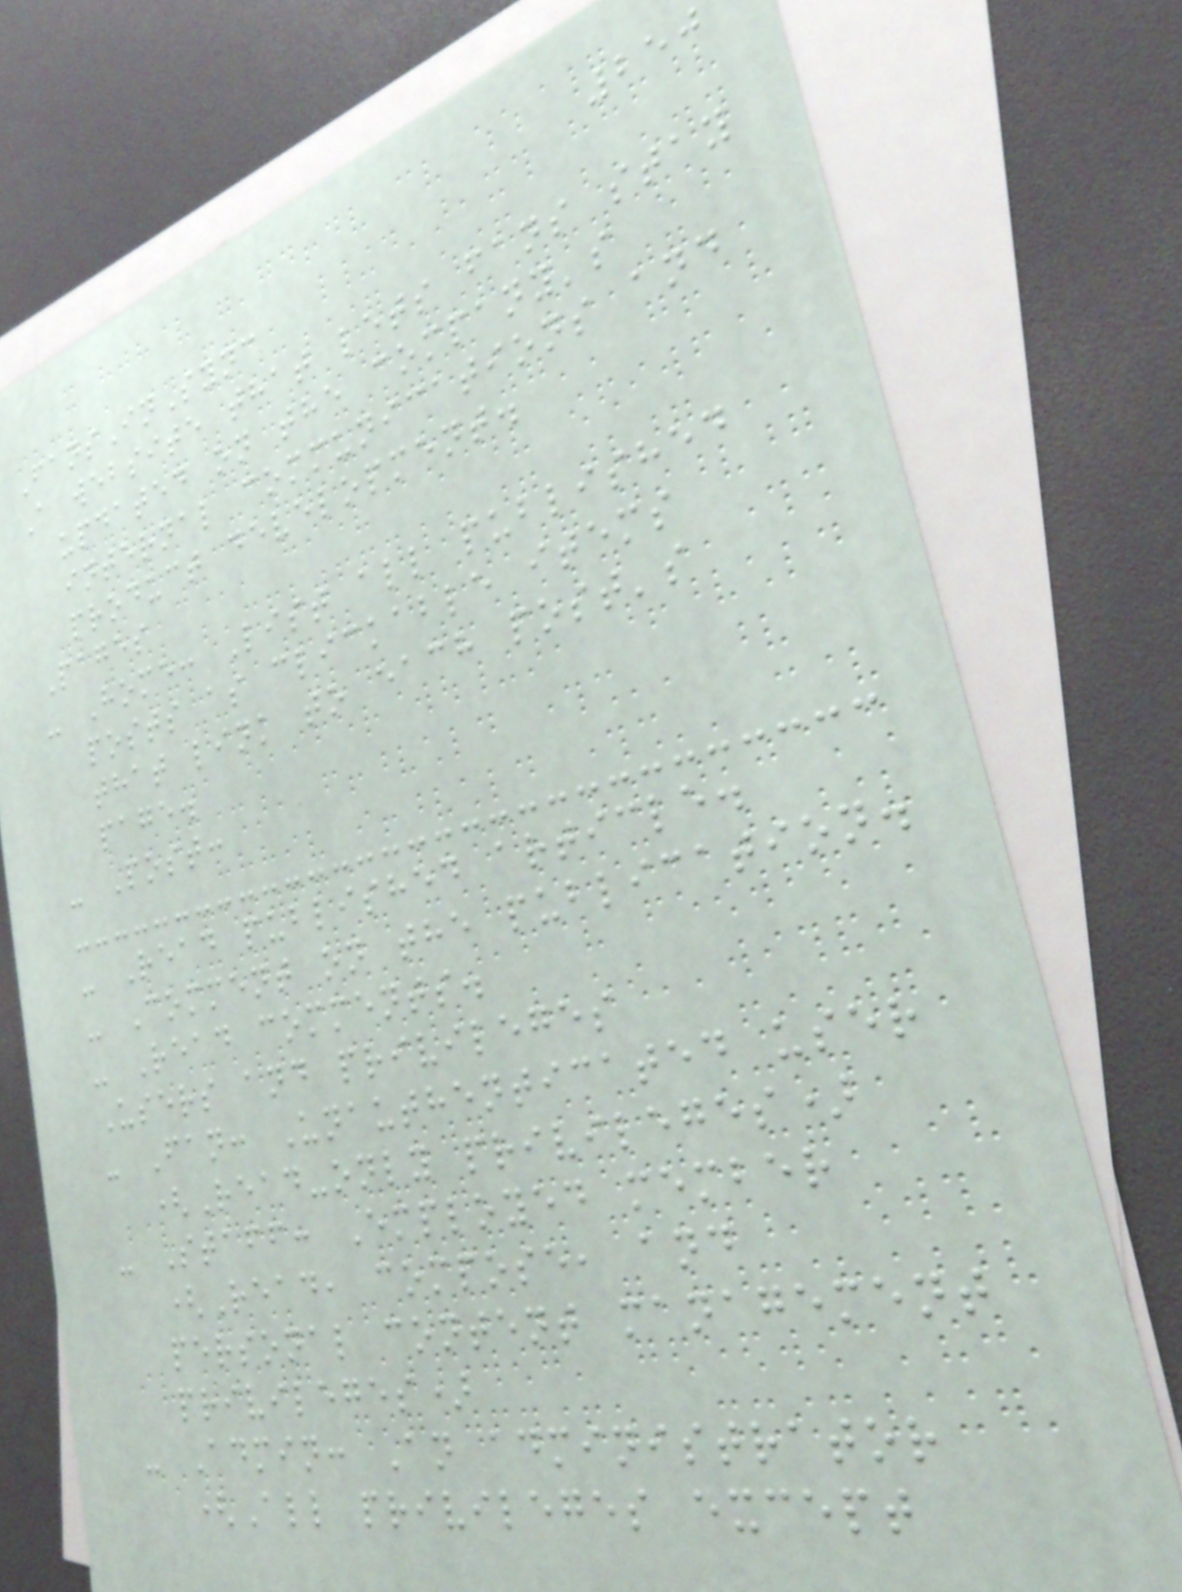250
FansInSync
A website that lets fans stay
updated on the company's
internal communications and
product development.
Pages
- Home: List all published
posts as clickable items
that link to each post's
page.
- Post:
- Read published article.
- Comment on the publication.
- Read comments.
Users and privileges
- Fan: Unauthenticated user
(Read-only privileges)
- Staff: Employed member
(Read, compose, and
personal content management
privileges)
- Admin: An administrator
(All privileges except
